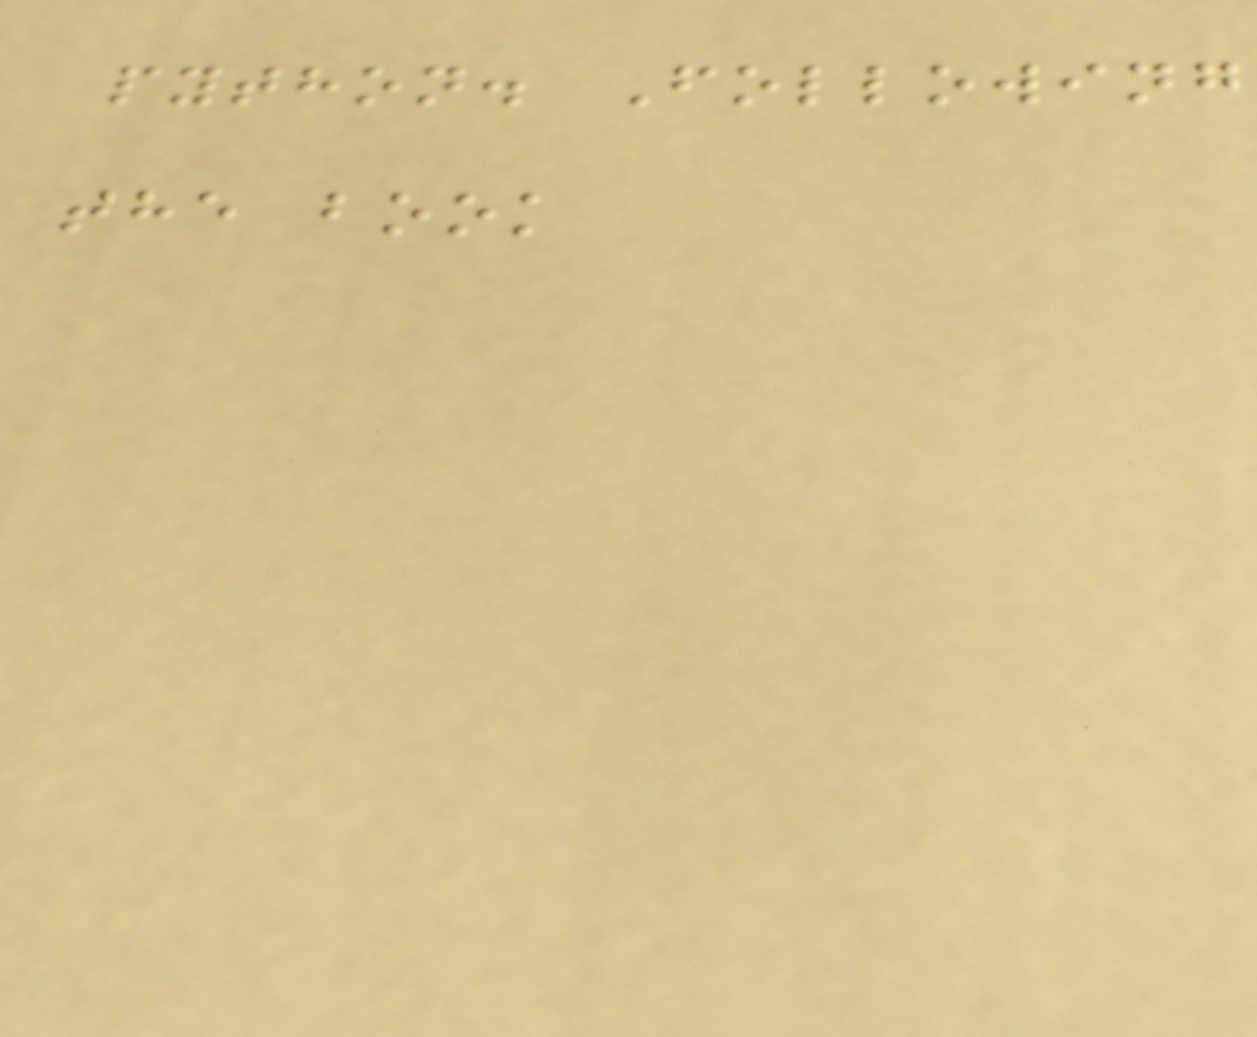python. Following
the book
